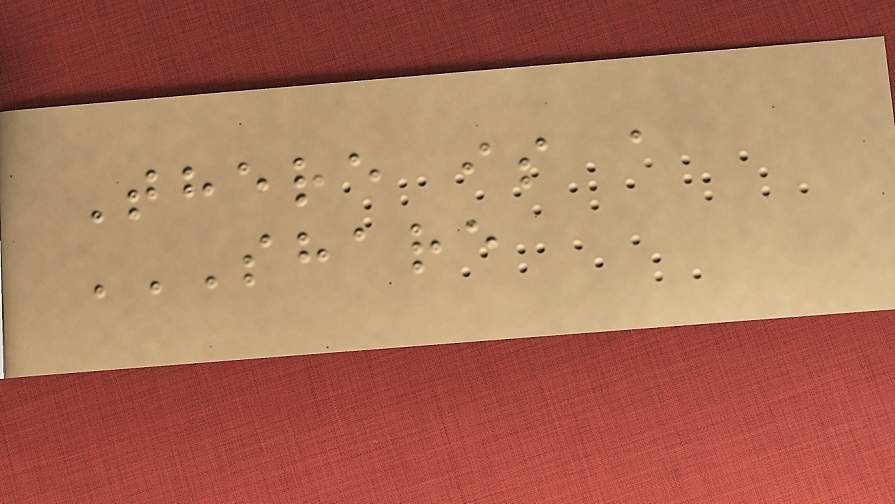There is a
SHARE
